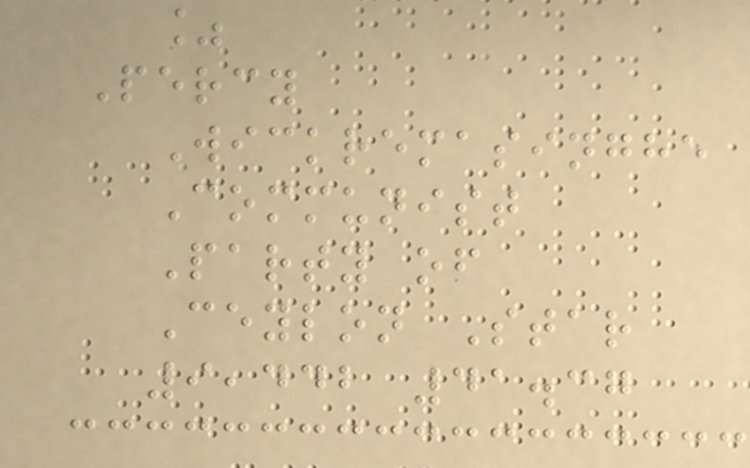%
Percy
Wickremasinghe
Communist
Party of
Ceylon Star
9,442 41.37
